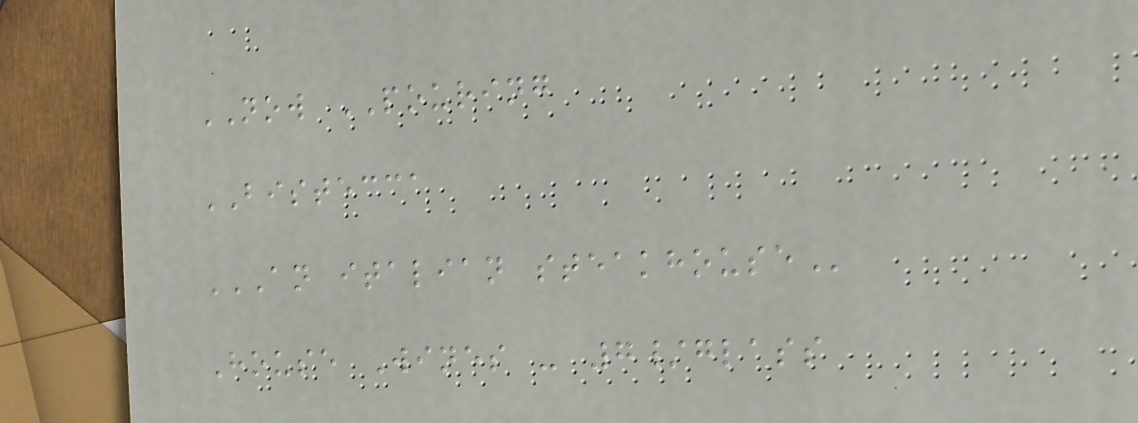NOW POURING
BISTECCA
AN ITALIAN STEAKHOUSE
House Wines - 7/glass
